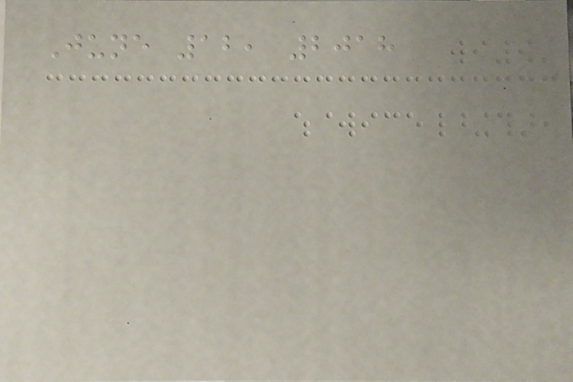June 12, 2018
